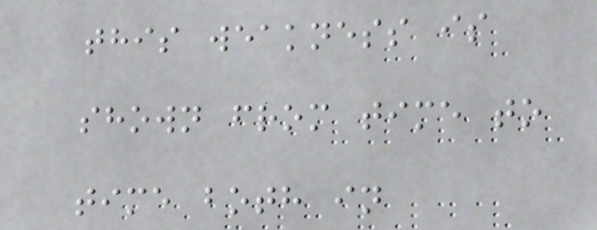this weakness is
shown from time to
time both in
